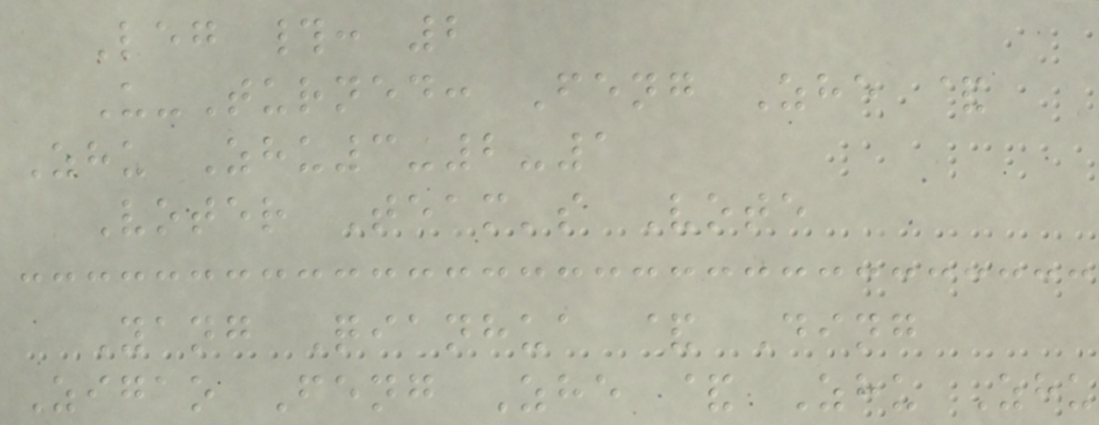Leg #: 2
U-Turned: Feng Zhe &
Zhu Zhu3-2-1
Voter Team's Vote
Yang Qianhua & Ding
Zigao Feng Zhe & Zhu Zhu
